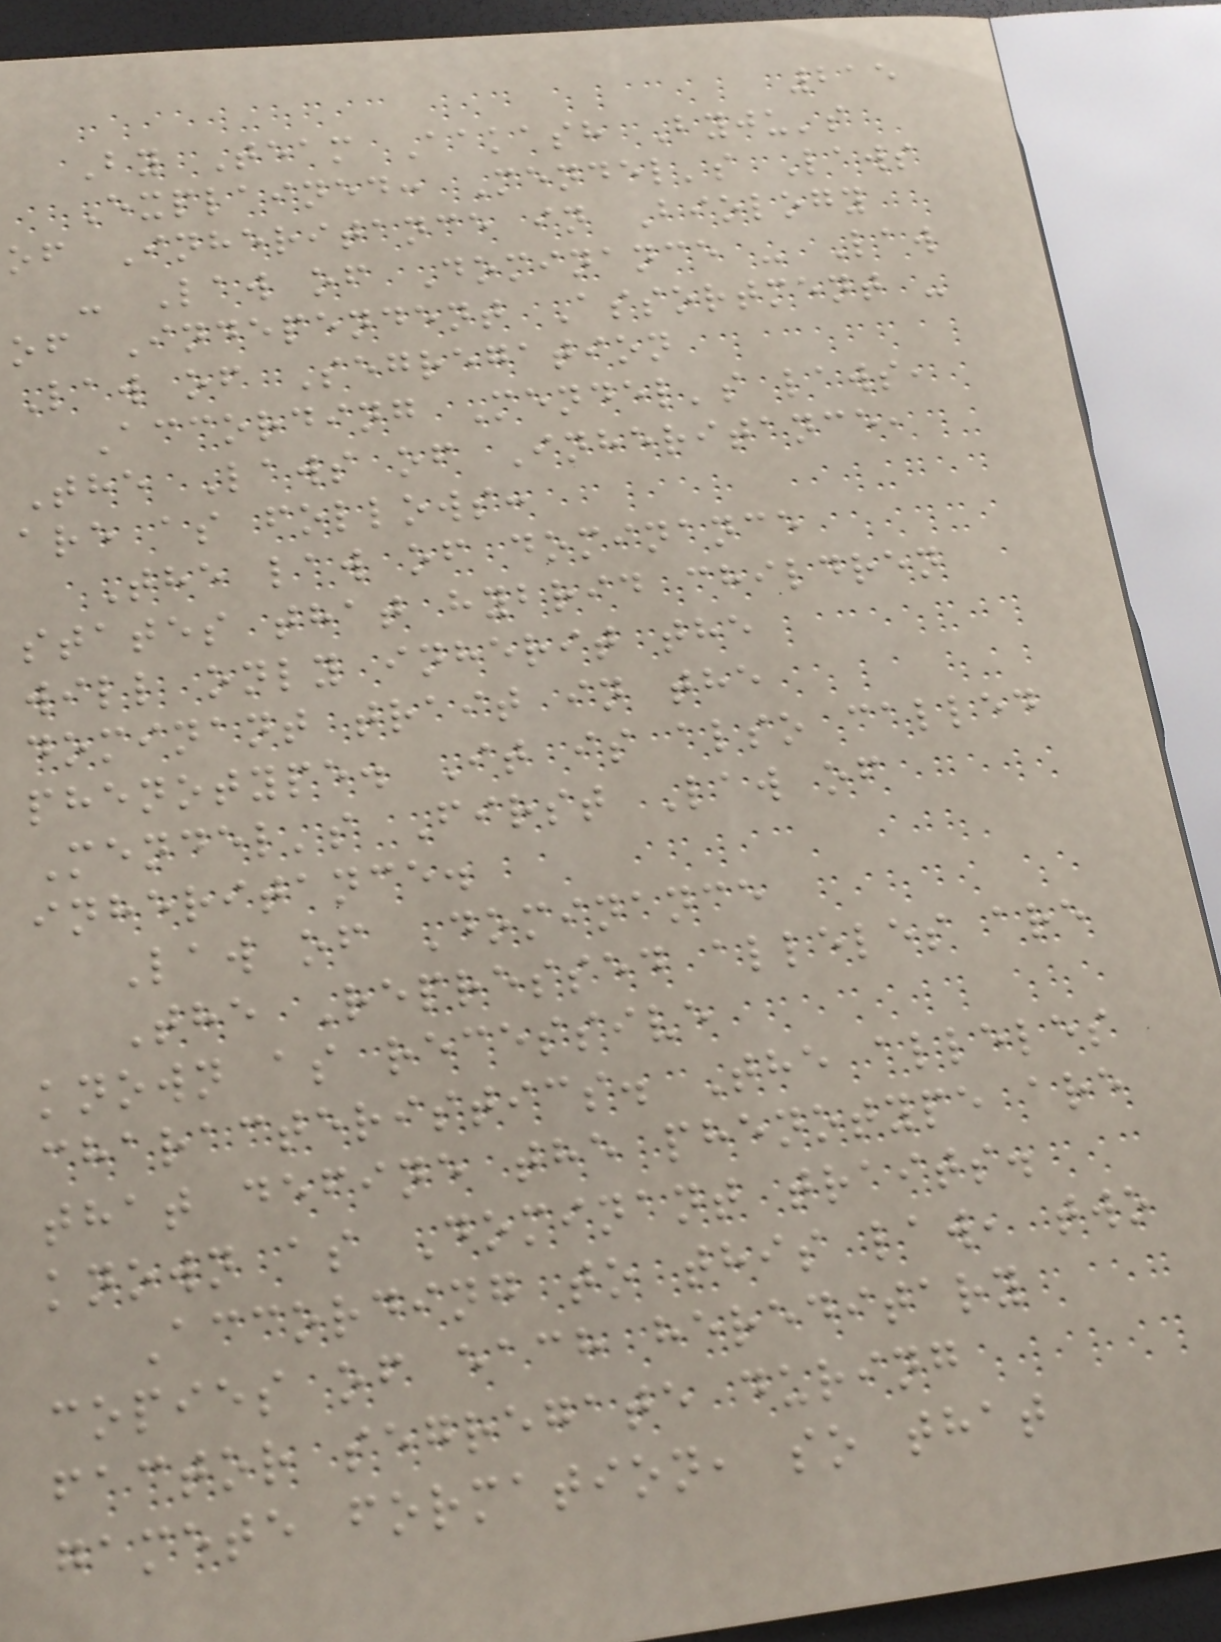215
By Team Aakash Byju's
Explained: Mendel's Laws
of Inheritance in Biology
- Law of Dominance - Law
of Independent Assortment -
Law of Segregation
According Mendel's laws,
The Laws of Inheritance,
are as follows:
The law of dominance
states that hybrid children
will only inherit the
dominant trait in the
phenotype. It is also called
Mendel's First Law of
inheritance.
Law of Dominance
The Repressed alleles are
known as recessive
characteristics. The alleles
that define the phenotype are
known as Dominant traits.
According to this law, two
copies of each hereditary
factor segregate during
gamete formation, so that
